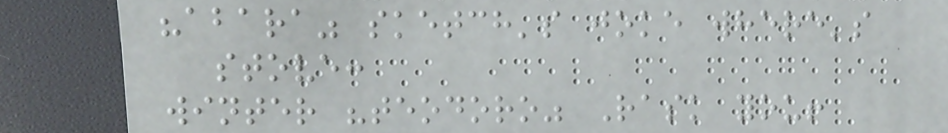"abara" sketch's joke where's
stove:
winter "teodoro" Rask you!
